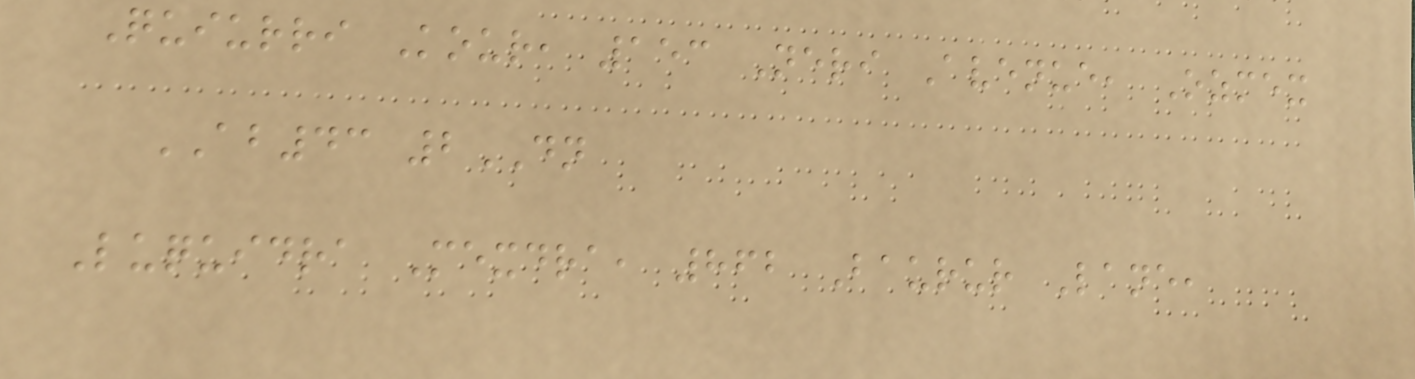Quiurri Kour, 153 Neri Avenue, Ozmex
AB43 2DN
Luquidra Mexdra, 862 Baurur Lane,
